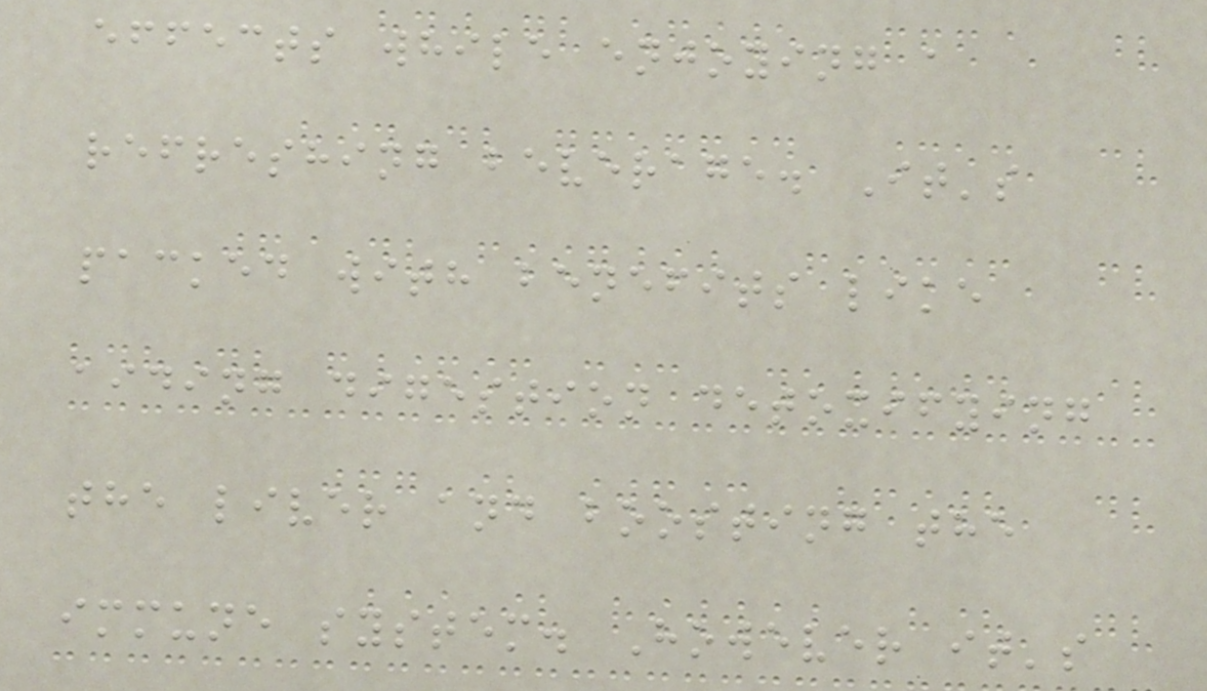effects while enjoying a
refreshing beverage. It's
packed with benefits like
aiding digestion detoxifying
the liver and boosting the
immune system. However it's
